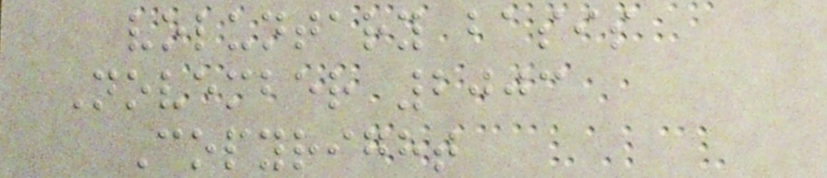voluntary basis
November 2003
Copyright
